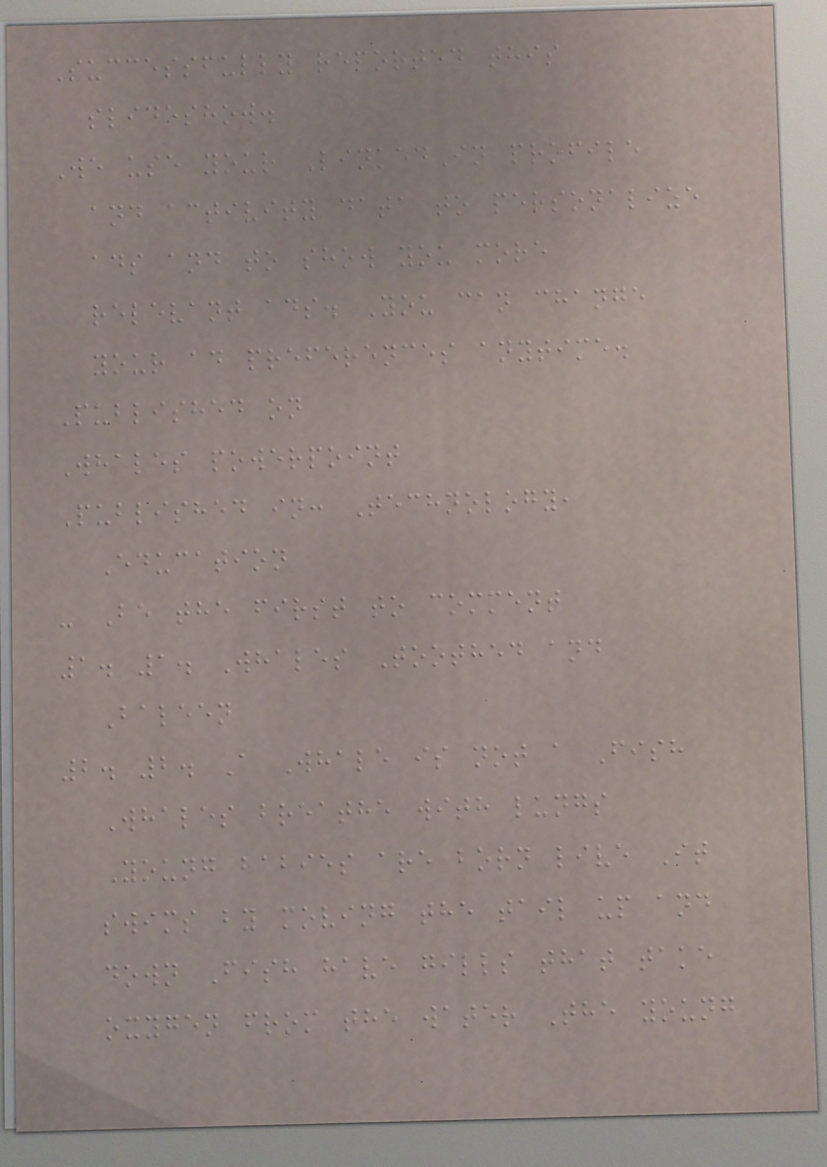Successfully reported this
slideshow.
We use your LinkedIn profile
and activity data to personalize
ads and to show you more
relevant ads. You can change
your ad preferences anytime.
Published on
Whales powerpoint
Published in: Technology,
Education
- Be the first to comment
1. 1. Whales Toothed and
Baleen
2. 2. A Whale is not a Fish
Whales breathe with lungs
Young babies are born live It
swims by moving the tail up and
down Fish have gills that take
oxygen from the water The young
